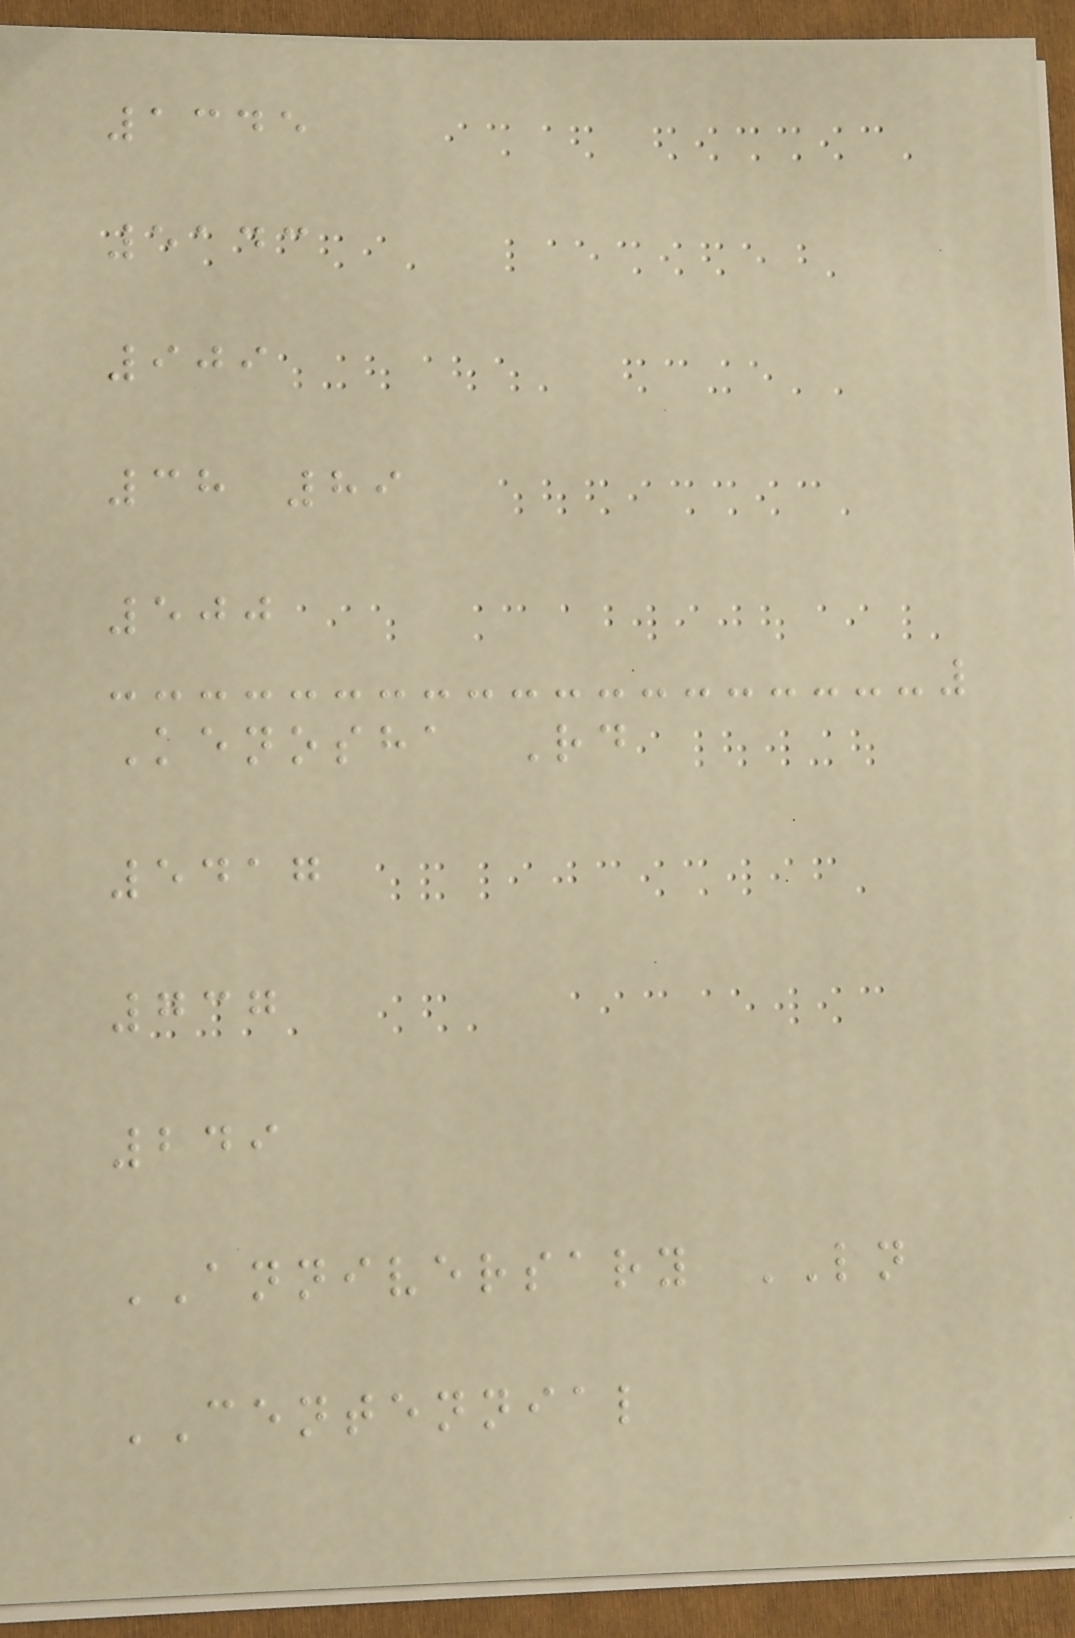1345
5143
909
38 89
500
Kenosha Rd
5417
737
249
ANNIVERSARY LN
CENTENNIAL
